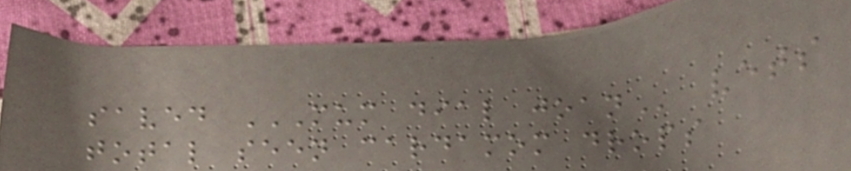saved MUM DIAL JOAN vets
total seen cardamom drops
